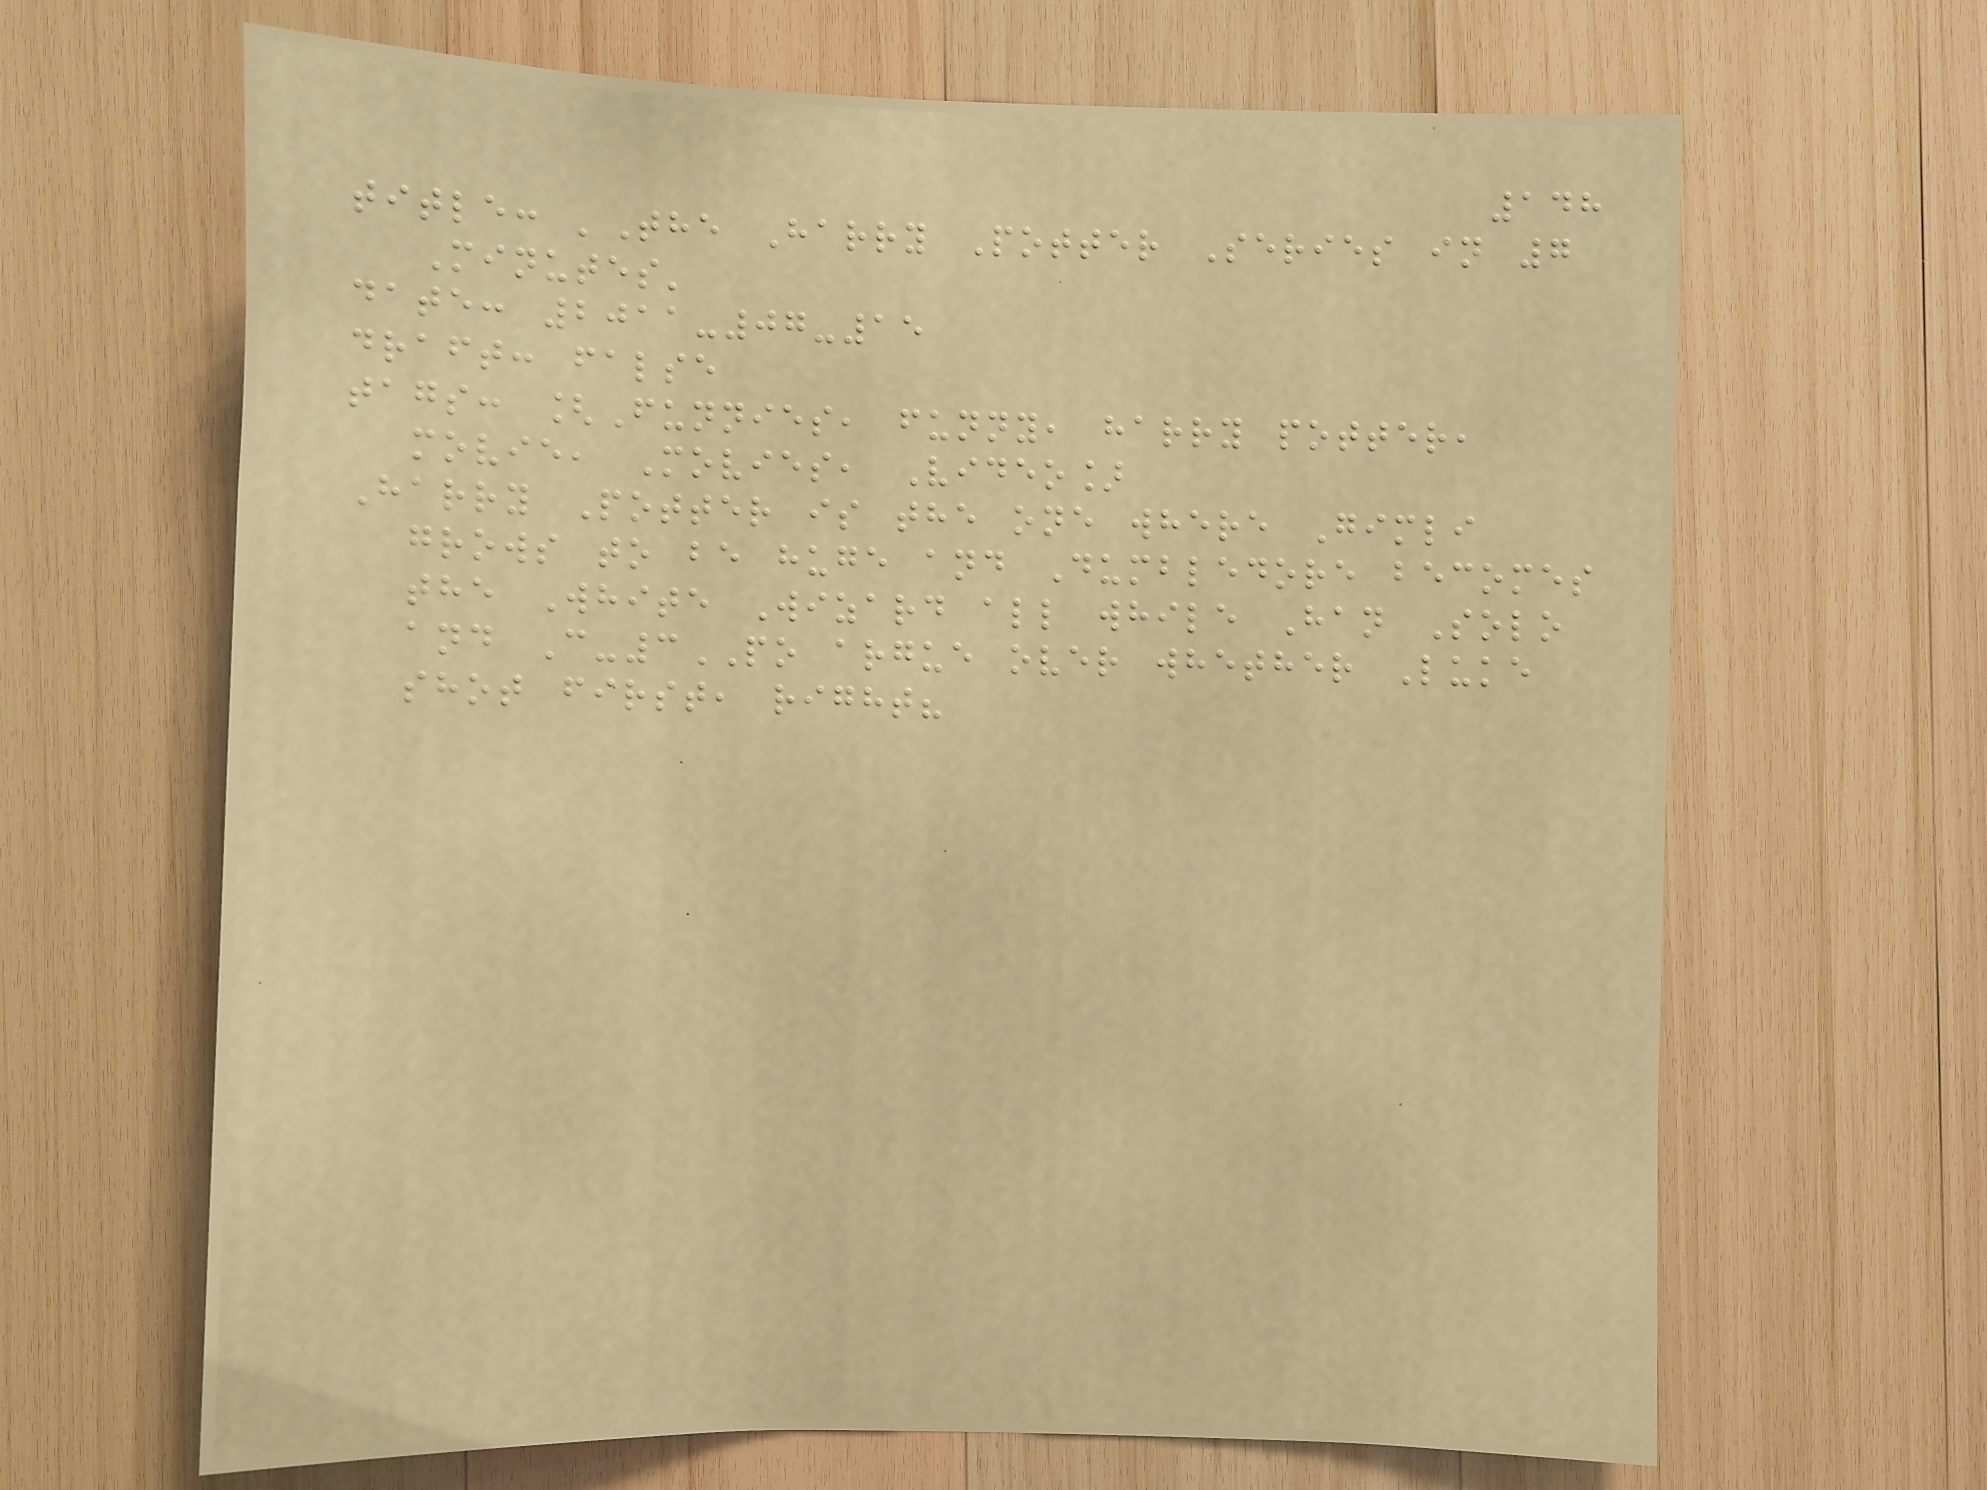148
title: 'The Harry Potter Series in 7
Minutes'
date: 2011-07-15
draft: false
tags: [Funnies, funny, harry potter,
movie, Movies, Video]
Harry Potter is the one where Gimli
grows to be huge and Dumbledore becomes
the White Wizard all while Han Solo
and C-3PO argue over whether Luke
shot first, right?
